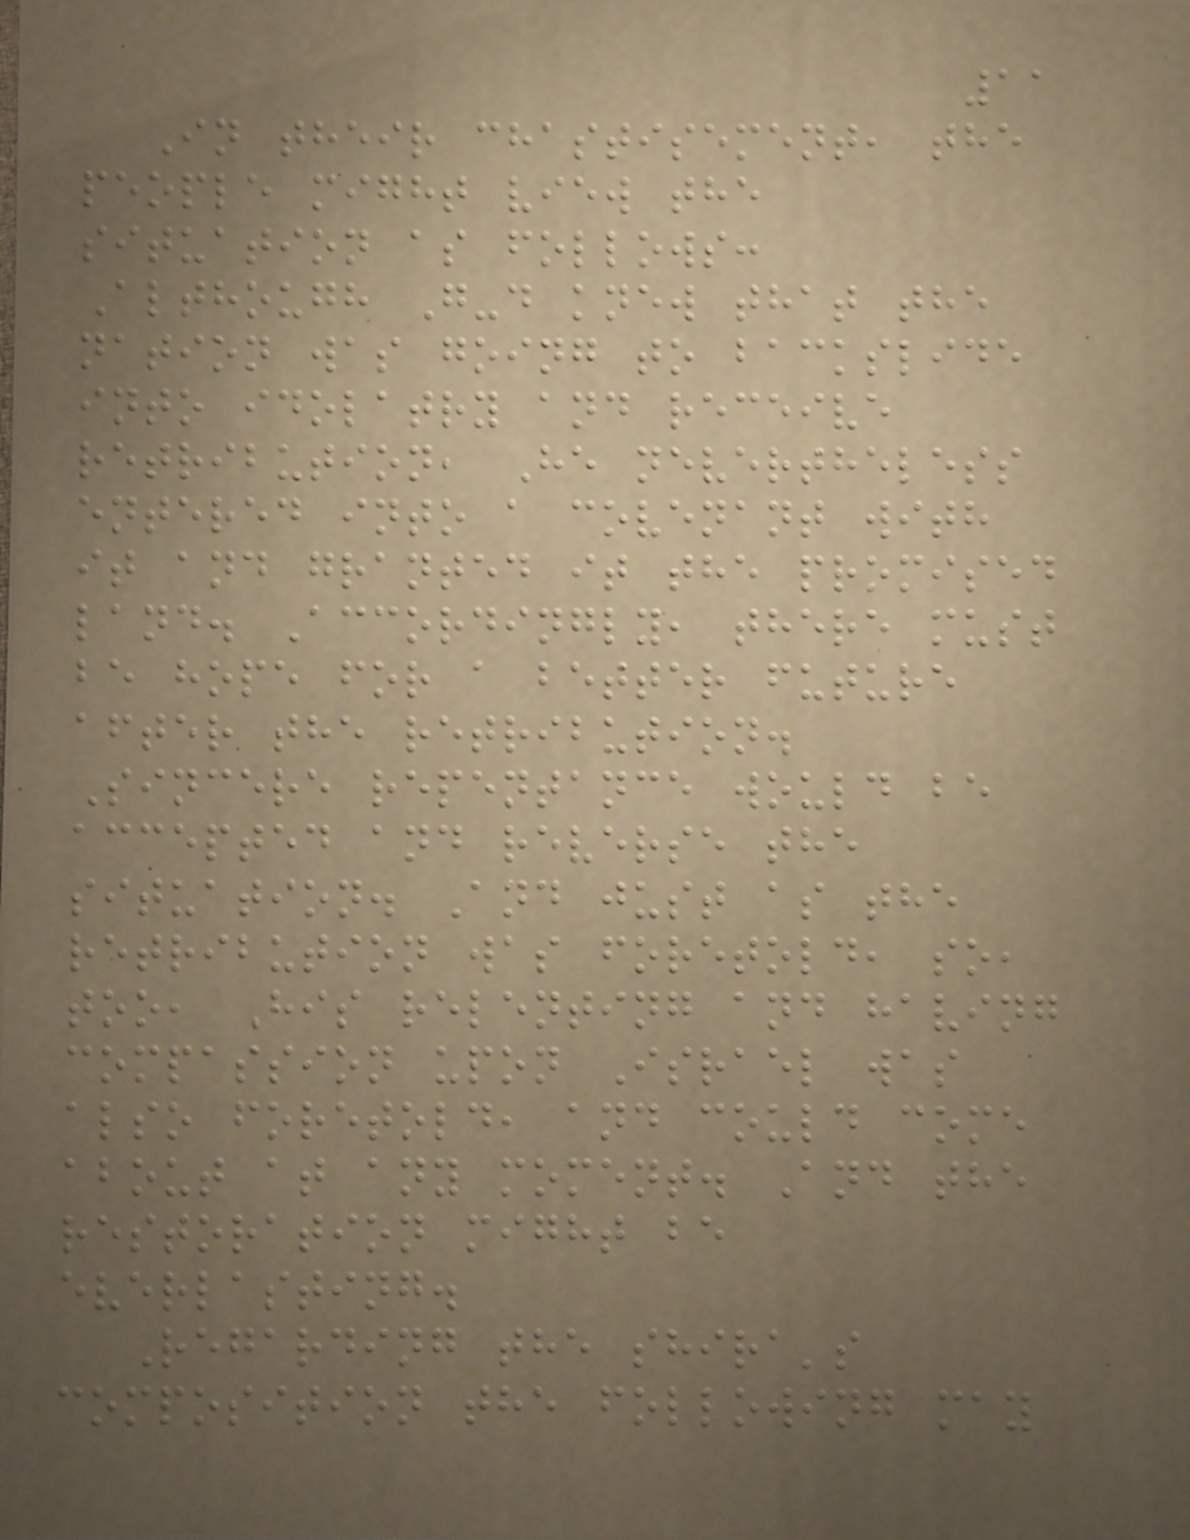11
In their chastisement, the
people might view the
situation as follows:
Although G-d knew that the
nation was going to backslide
into idolatry and receive
retribution, He nevertheless
entered into a covenant with
it and granted it the promised
land. Accordingly, there must
be hope for a better future
after the retribution.
Sincere repentance would be
accepted and reverse the
situation. And just as the
retribution was foretold, so,
too, His relenting and having
compassion upon Israel was
also foretold, and could come
about at any moment. And the
restoration might be
everlasting.
Regarding the shira's
composition the following may
